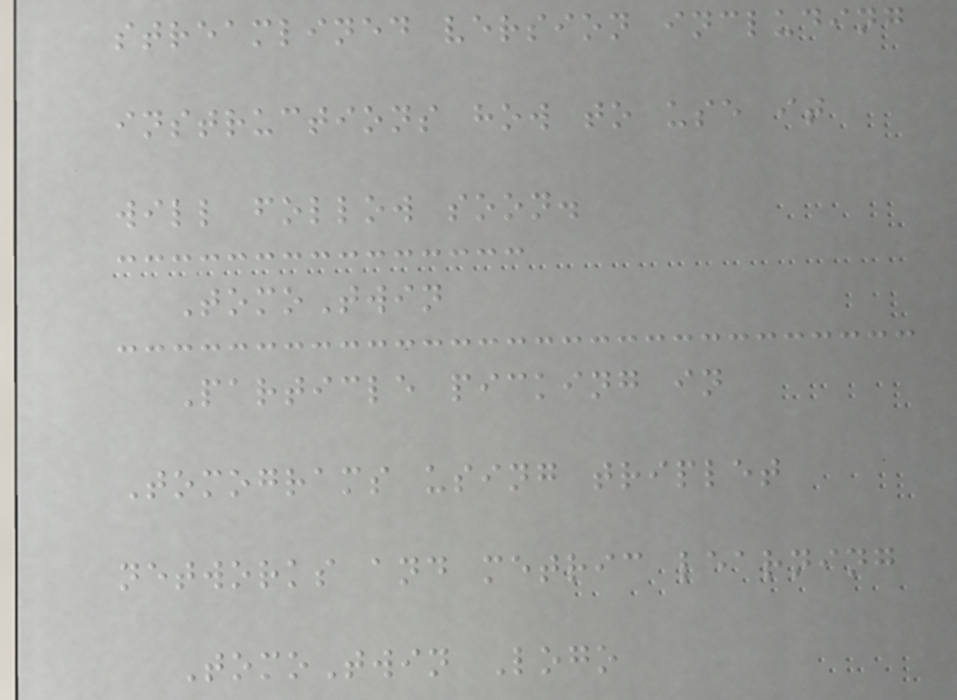streamlined version including
instructions how to use it
will follow soon.
TomoTwin
Particle picking in
Tomograms using triplet
networks and metric learning
TomoTwin Logo
